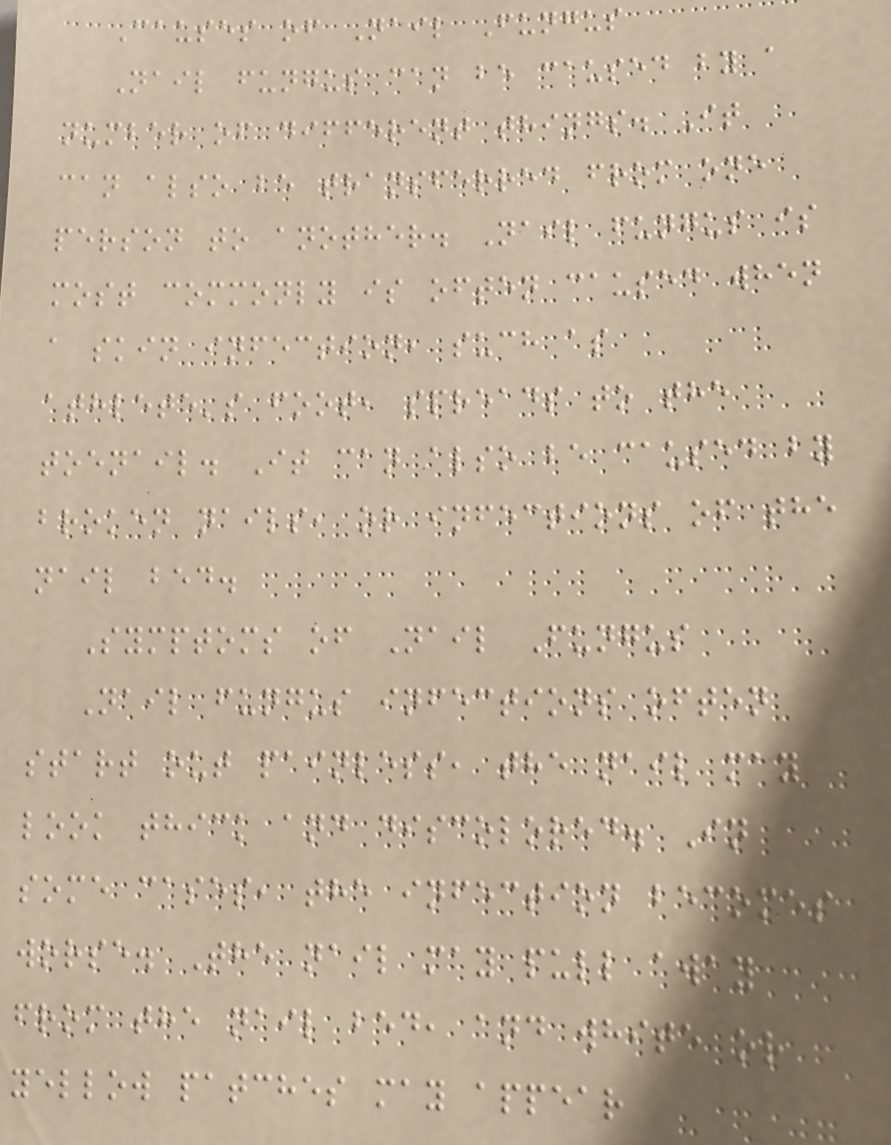Causes of Nail Fungus
Nail fungus can be caused by a
number of different things. It
can also be transferred from one
person to another. Nail fungus is
most commonly is often caused when
a skin infection, such as
athlete's foot, spreads to the
toenail. It can also be caused by
broken nails, or infections of the
nail bed.
Symptoms of Nail Fungus
Nail fungus infections often
start out painless, the nail may
look thick and discolored. In
some cases, the infection becomes
worse. The nail may pull away
from the nail bed, and white or
yellow patches may appear
